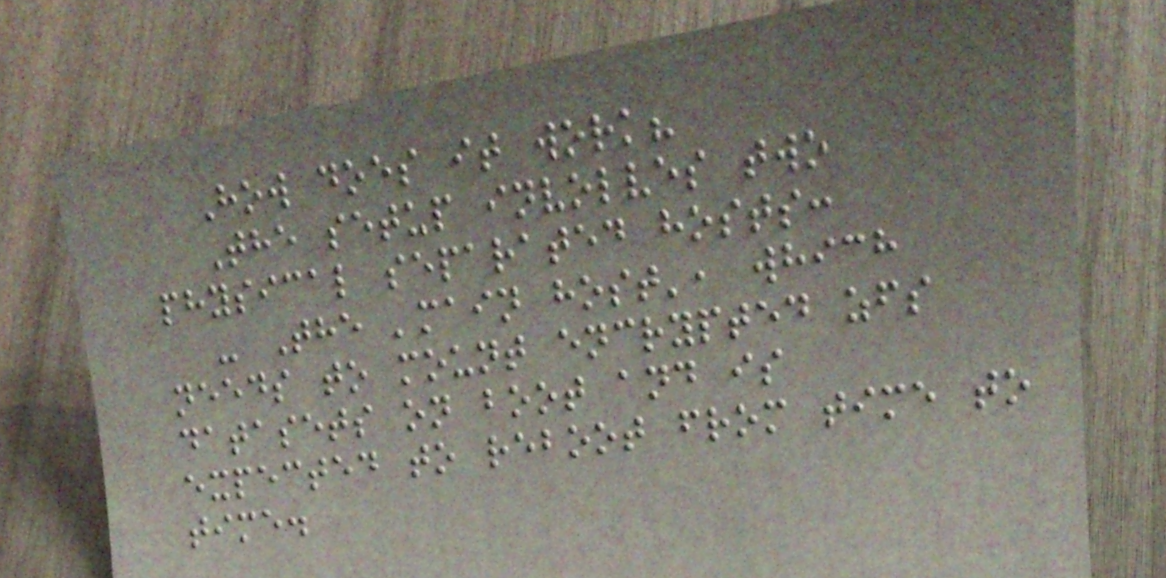How does it work?
The setup involves two
physical separated hosts:
- The 'main host', which
needs to mount encrypted zfs
datasets on boot and is
expected to reboot from time to
time.
